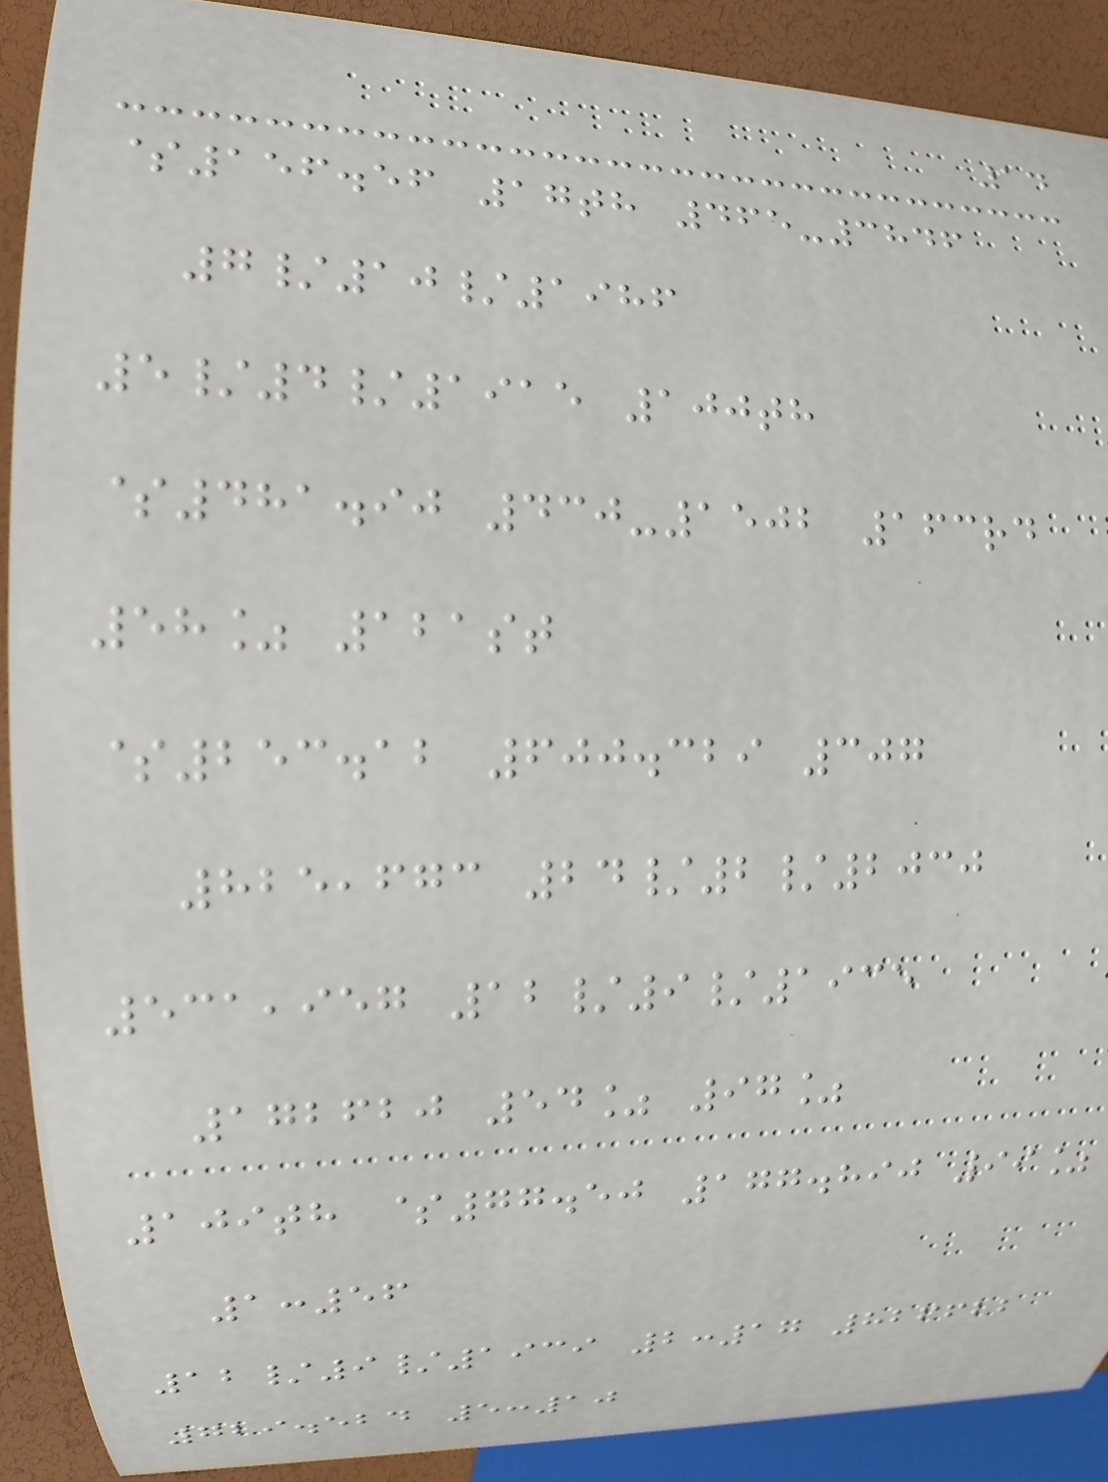14
$156.56 17th 465-3846
7/10/1986
5/4/1915 100th
$481.90 430-1502 163rd
58% 121st
$253.12 600.329 307
825,673 24/2/2030
531,957 12/9/1935
172620 54% 97%
109th $77.50 177.890 99%
1:56
12/9/1939 2:17 826622
729.524 5:10
